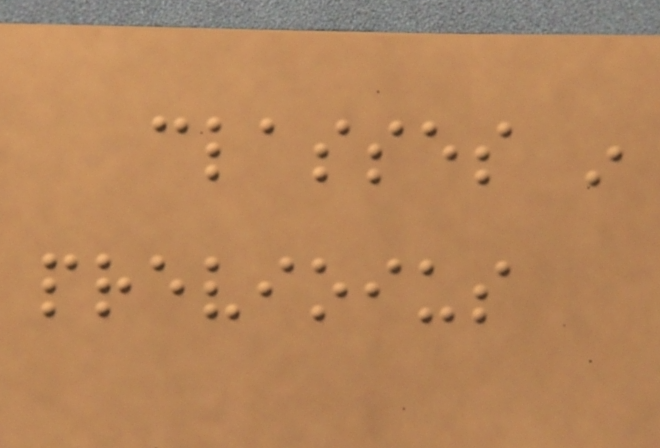classes in
previoius
